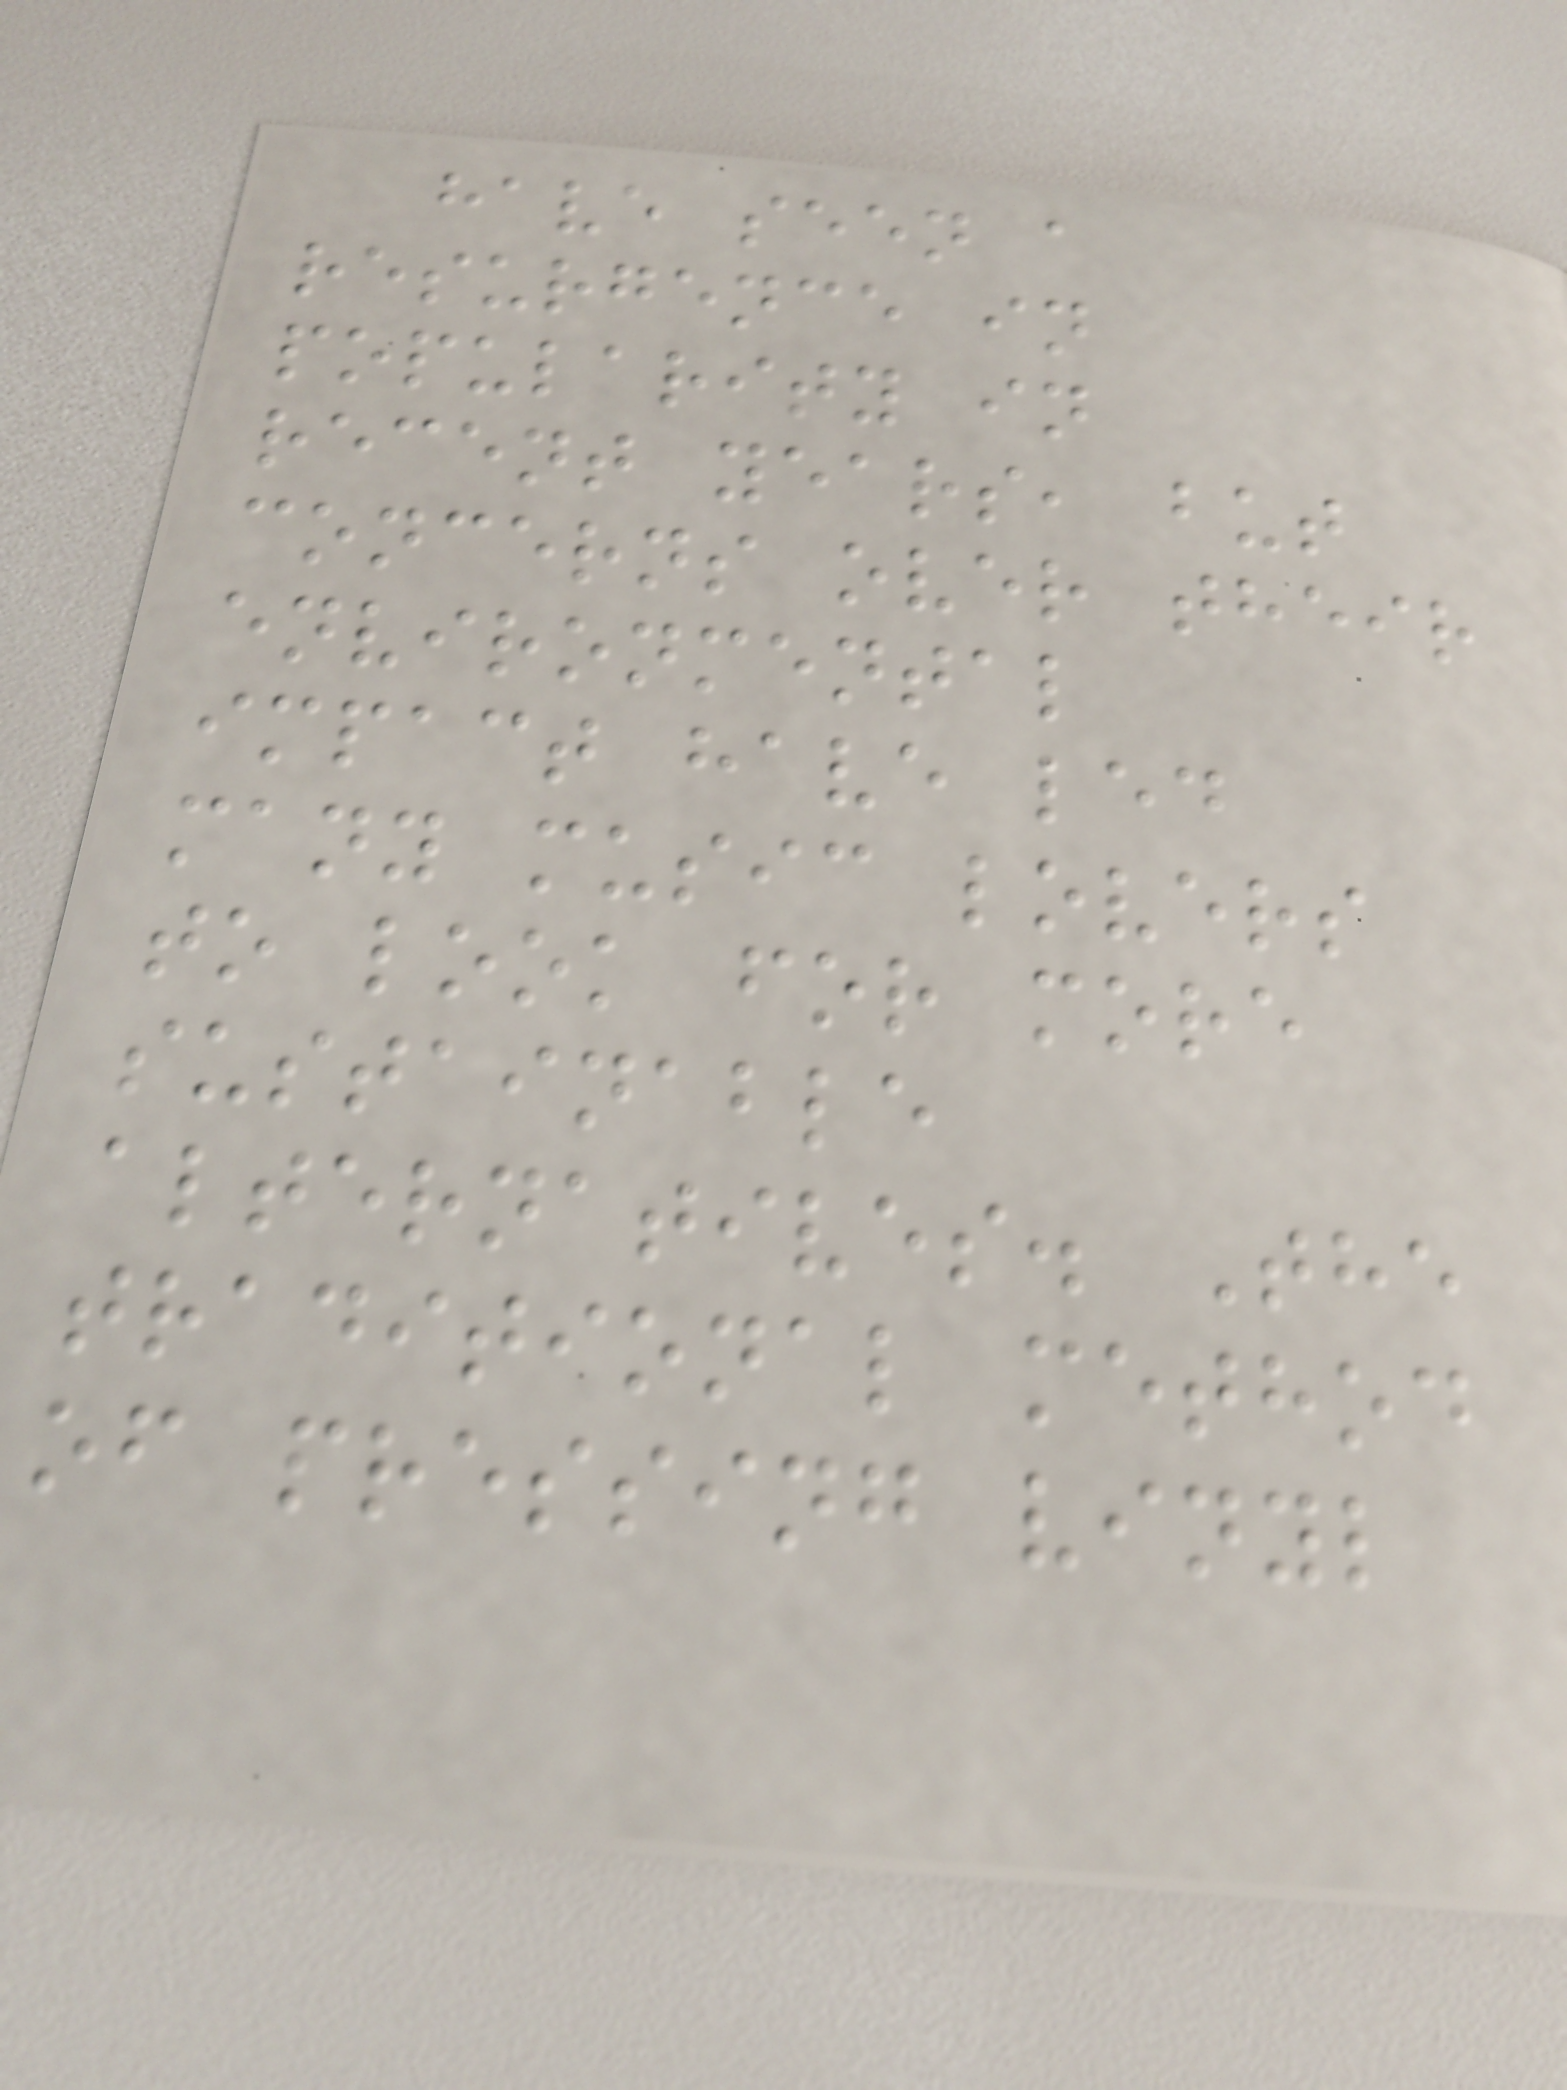have seen a
resurgence in
popularity in
recent years, but
concerns over their
environmental
impact have led
many music lovers
to look for more
sustainable
alternatives. The
traditional method
of pressing vinyl
